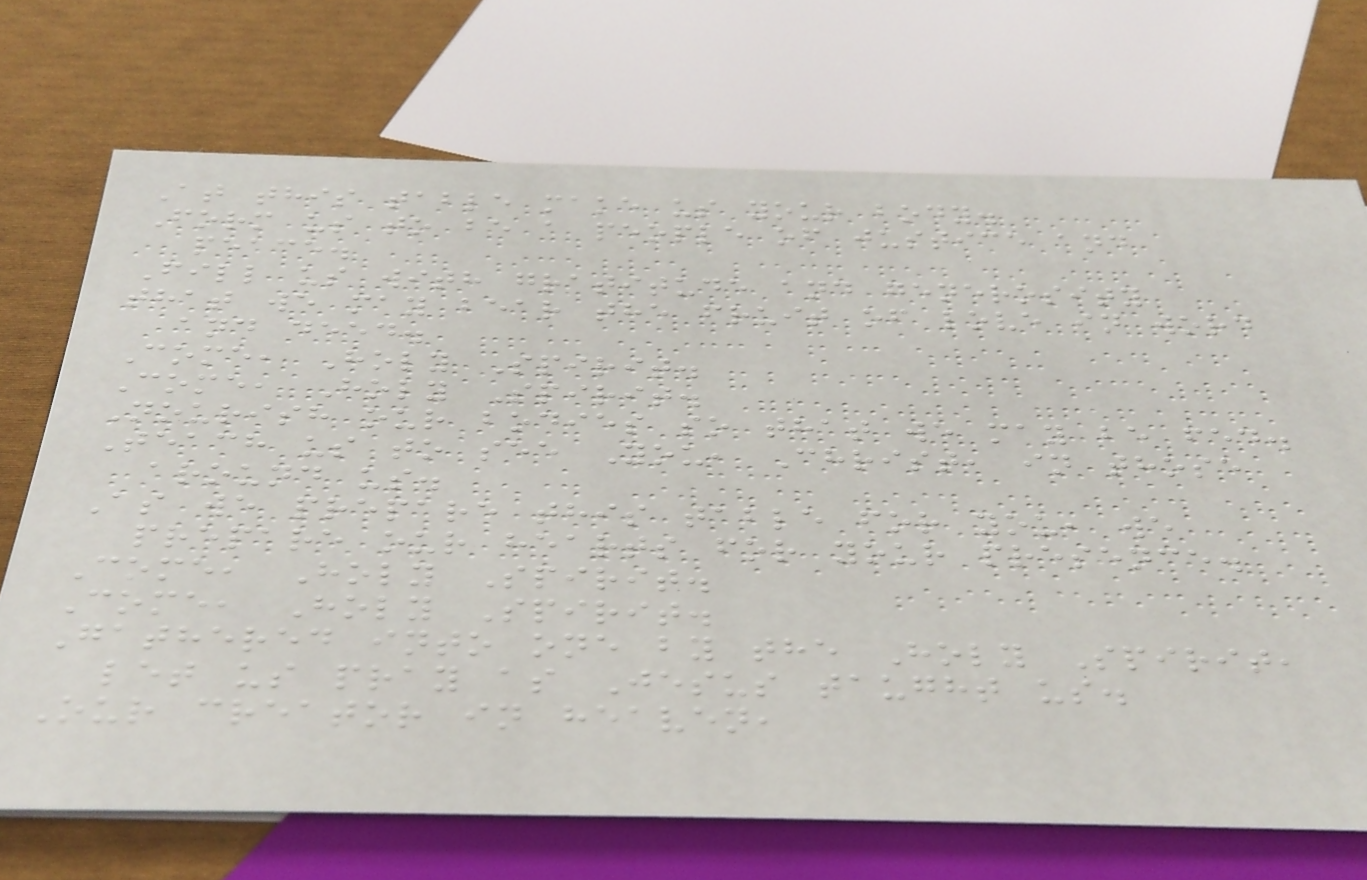At this table make us your body.
Form us to be a people of justice and
peace.
Fill us with gratitude and generosity
that we may bear the fruit of love in word
and deed.
Come, Holy Spirit.
Come, Holy Spirit.
Nourish our bodies so that we may be fed.
Teach us to see You, Christ, in those
around us.
As we prepare this table for you, we
prepare our hearts for your presence.
Come, Holy Spirit.
Come, Holy Spirit.
Gathered into one by the Holy Spirit,
let us pray as Jesus taught us.
Our creator in heaven,
